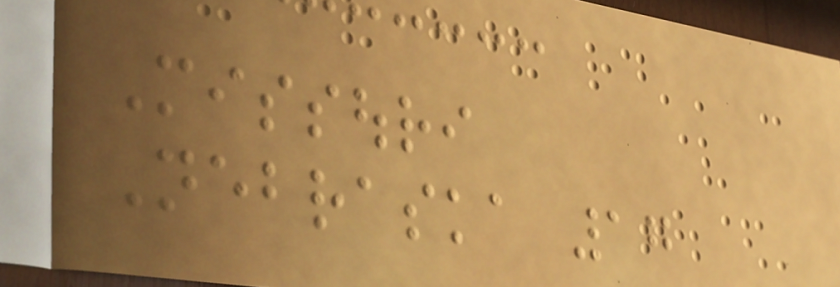Missouri
Nebraska 17
